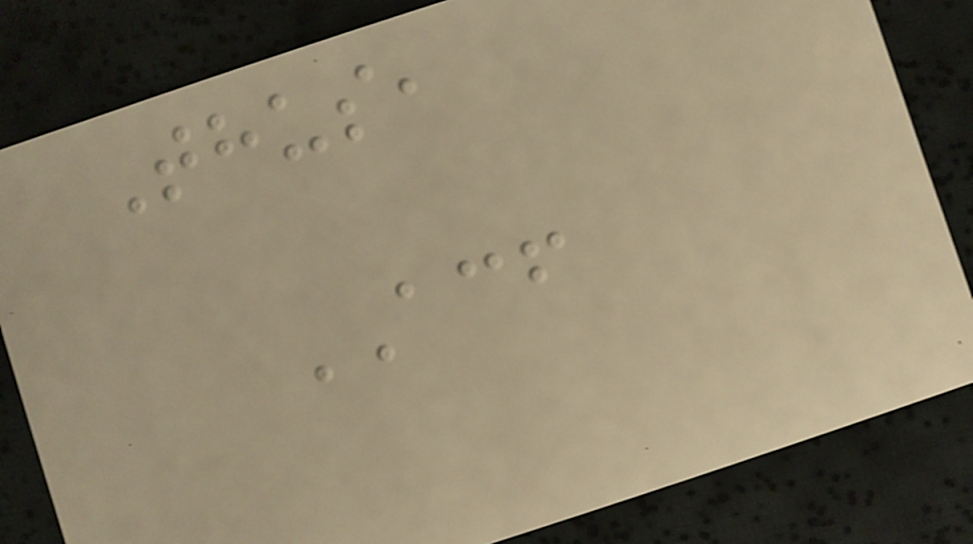Thus,
ACF
